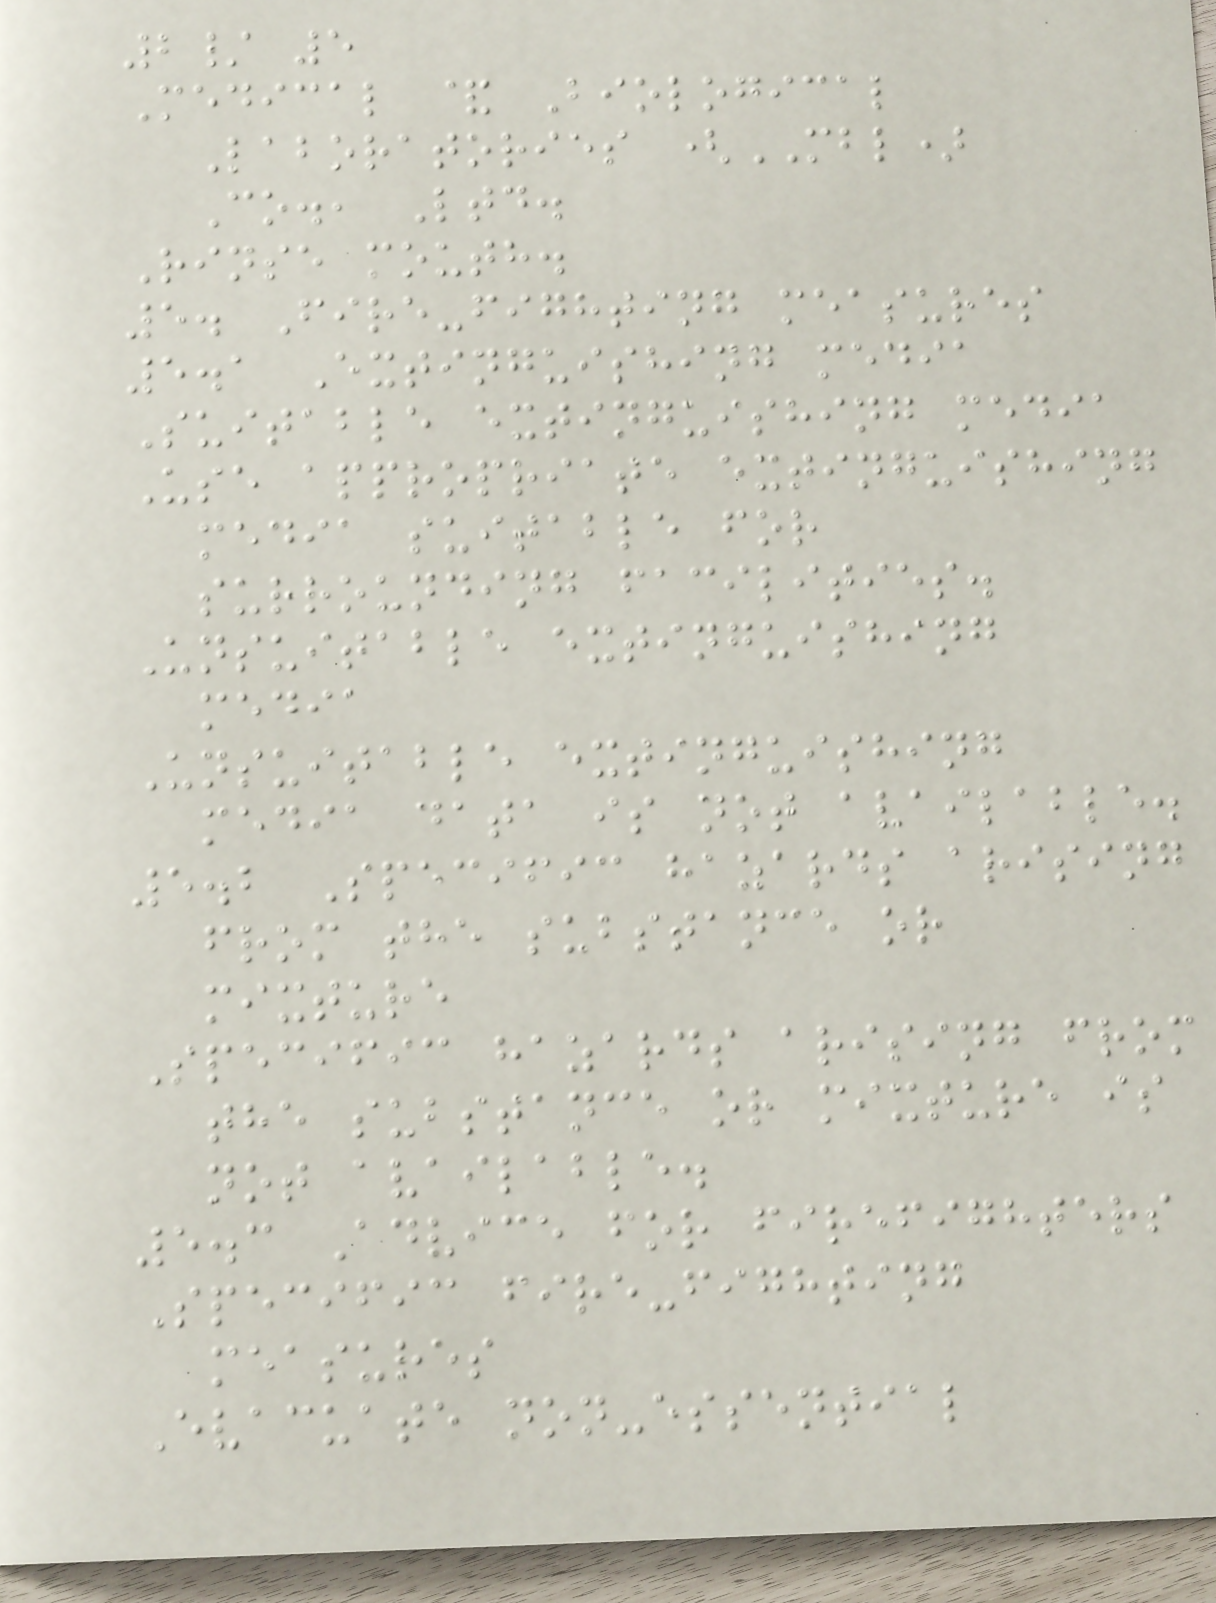2/ 5
Medical & Biological
Laboratories (MBL)
Co., Ltd.
Rinse mouth.
5. Fire-fighting measures
5.1 Extinguishing media
Suitable extinguishing media
Use appropriate extinguishing
media suitable for
surrounding facilities.
Unsuitable extinguishing
media
Unsuitable extinguishing
media data is not available.
5.2 Specific hazards arising
from the substance or
mixture
Specific hazards arising from
the substance or mixture is
not available.
5.3 Advice for firefighters
Specific fire-fighting
measures
Evacuate non-essential
